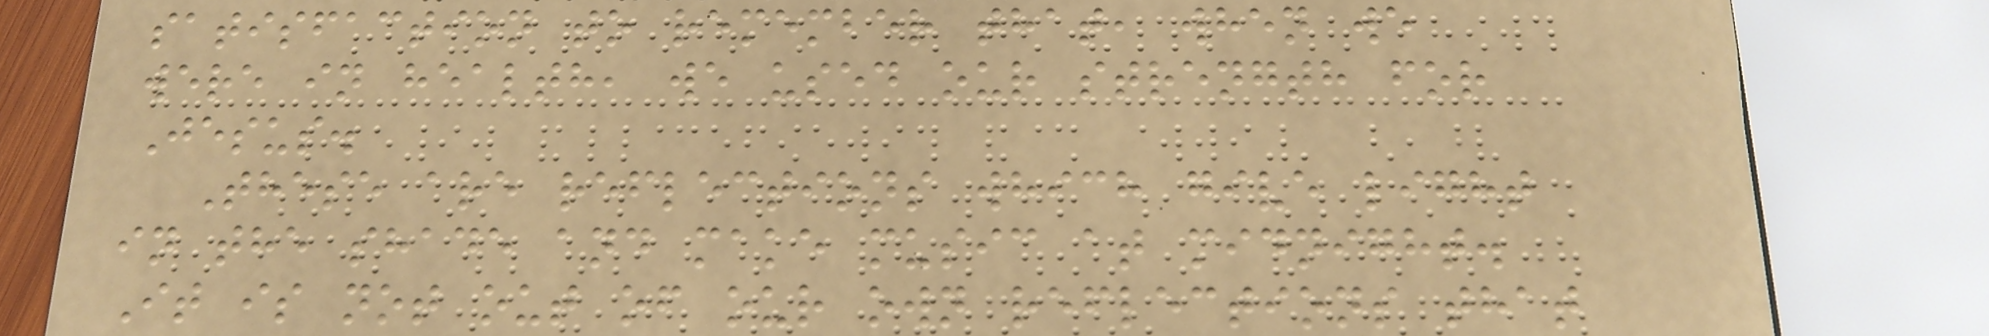satisfaction to remember that, when we
were in health, we used our strength for
Jesus.
These are reflections which give light
in the shade and make music at midnight.
It is not out of our own reflections that
